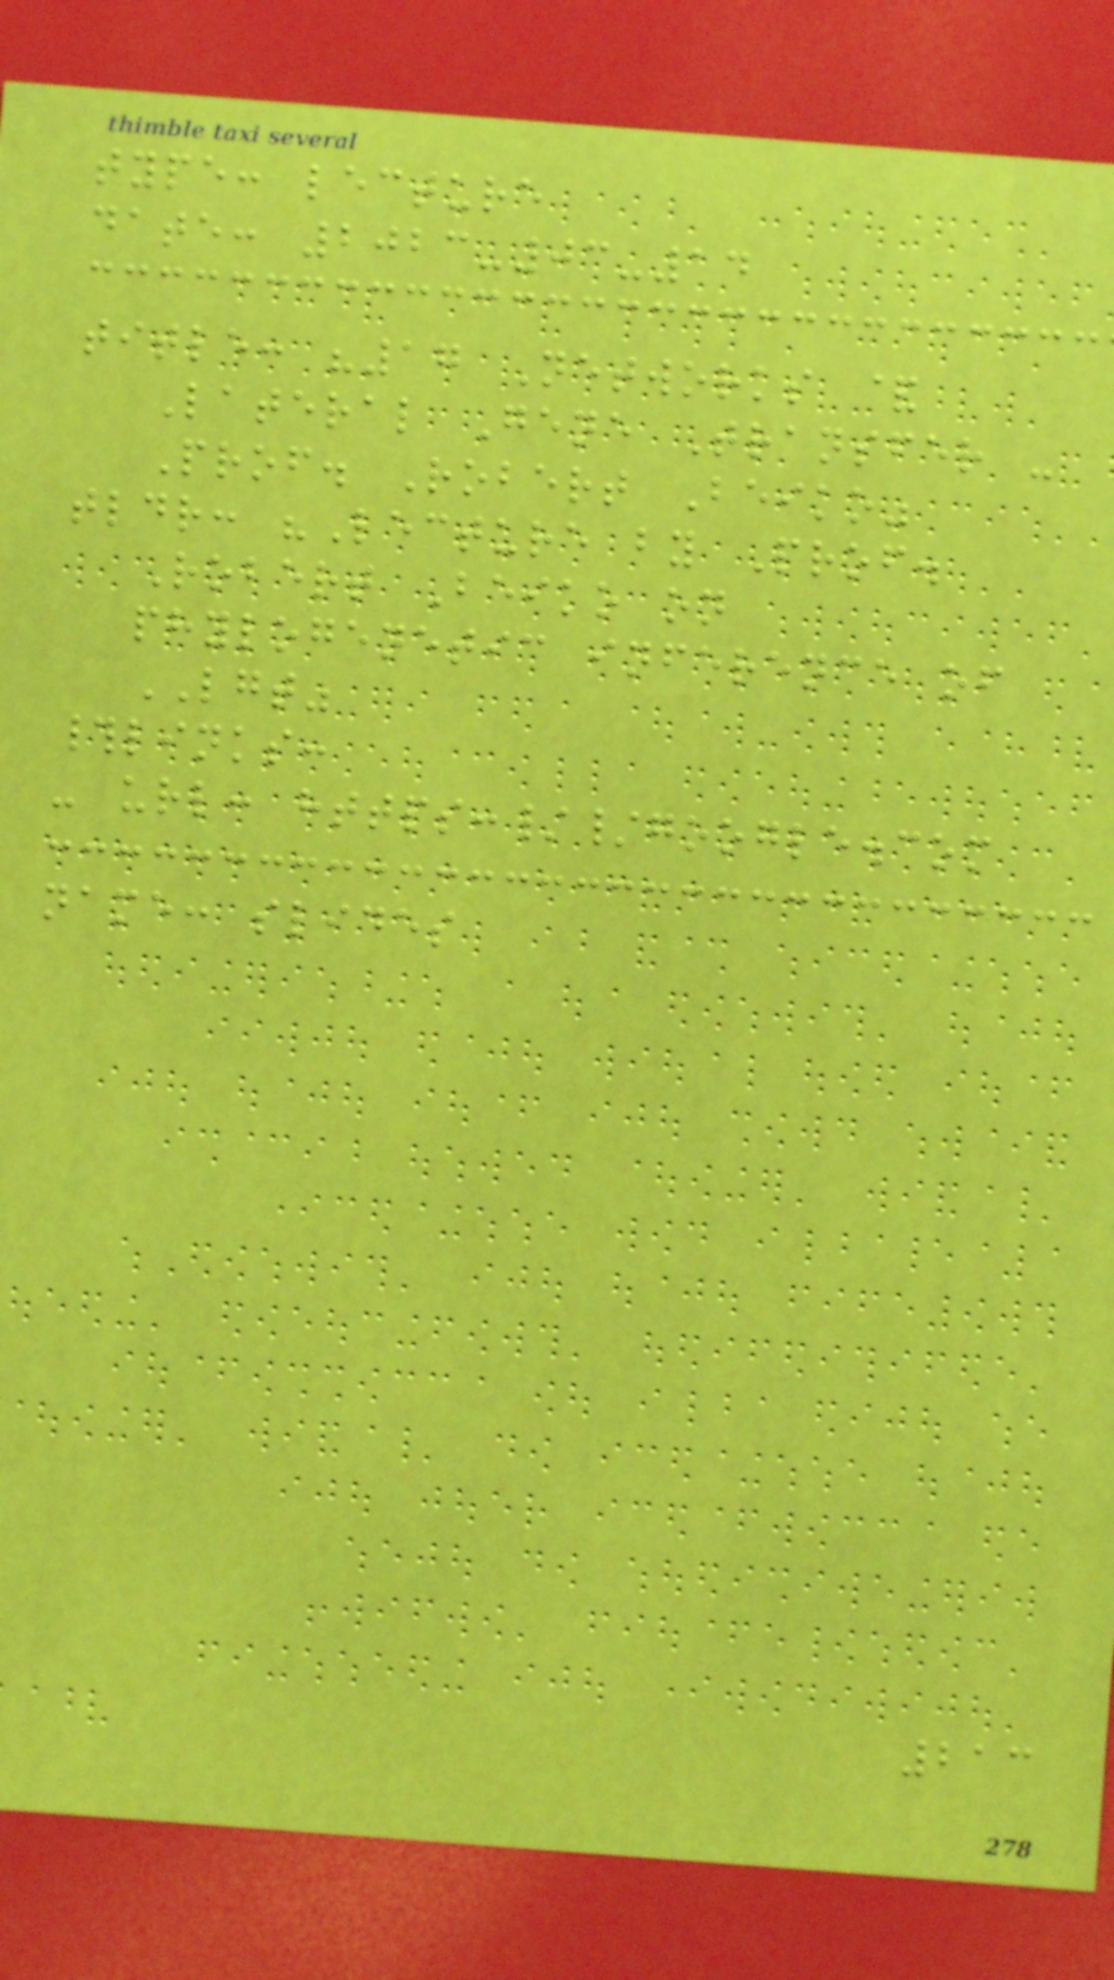type: lecture
date: 2023-03-14
title: "17 Networks &
Lateral Gene Transfer -
Prof. Robert Beiko"
tldr: "Lecture by Prof.
Robert Beiko on
phylogenetic inference of
LGT"
#links:
- url: https://google.com
name: slides
213
